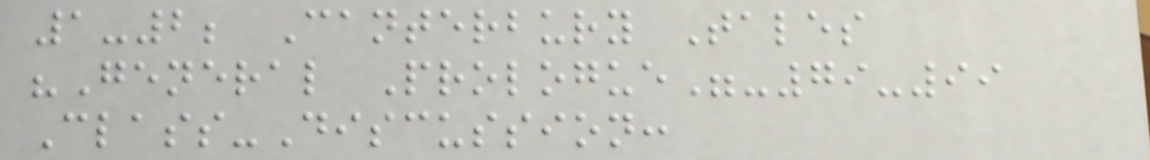1-2; Canterbury Tales
"General Prologue"-79-99
Class-Discussion:
